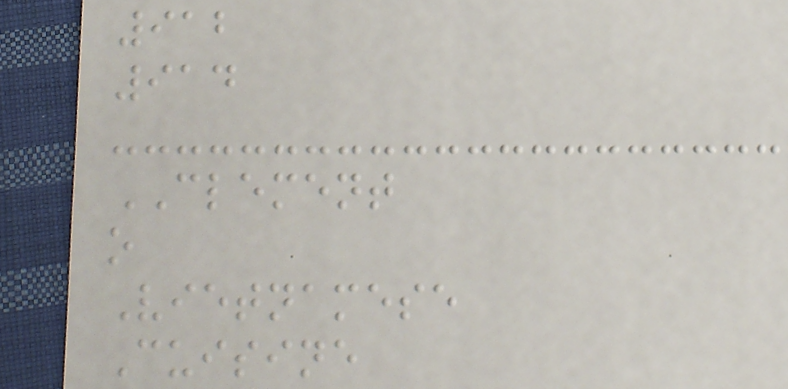912
914
CLEMENT
o
Vietnamese
Cuisine
